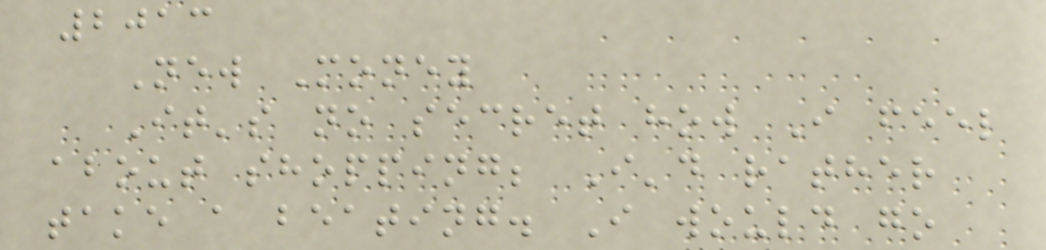2013
New Money
It's no secret how I feel
about shopping; I'd rather
take a beating. I would go
